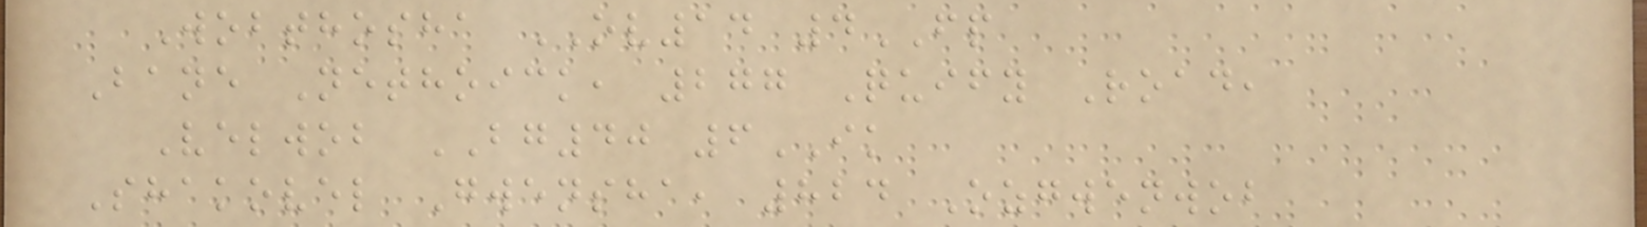Wobthosha OV14 4FP
Bane Nethoick, 277 Quify Road,
Velwob BG40 6IK
Shakovel Gwensha, 824 Ozgwenwob
